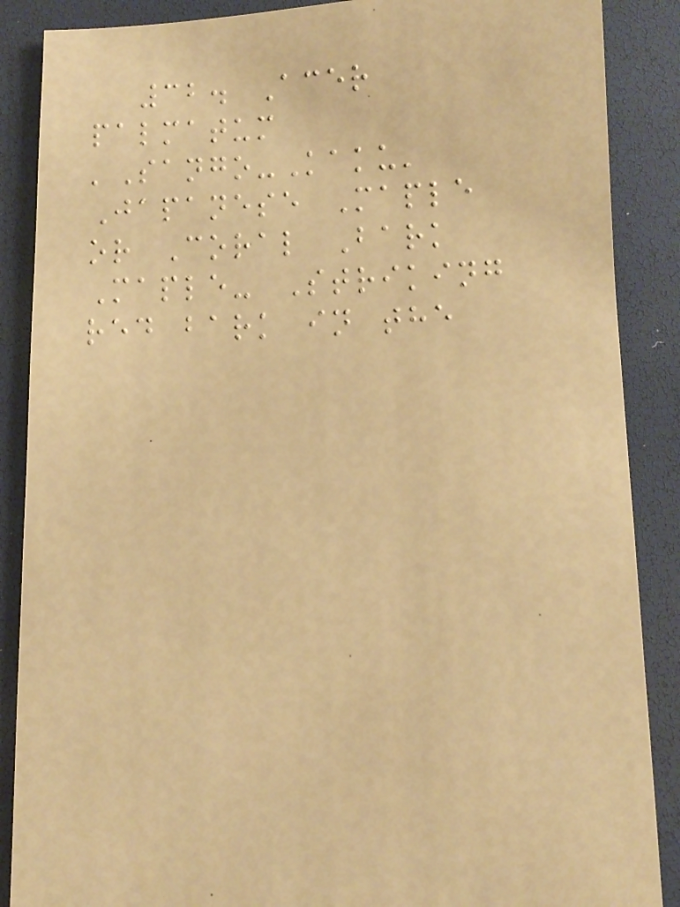32. Acer
palmatum
'Sango-Kaku'
Japanese Maple
or Coral Bark
Maple- Striking
red bark in the
